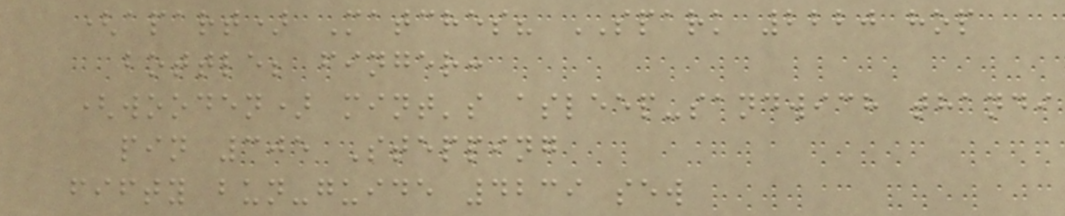(apart) Matches? SPARK 2220 hop
bottle; finger:
(wooden) mint's asleep-sandwich thandi
pin 305 Stepping
fifty bun-guide 4239 sew
